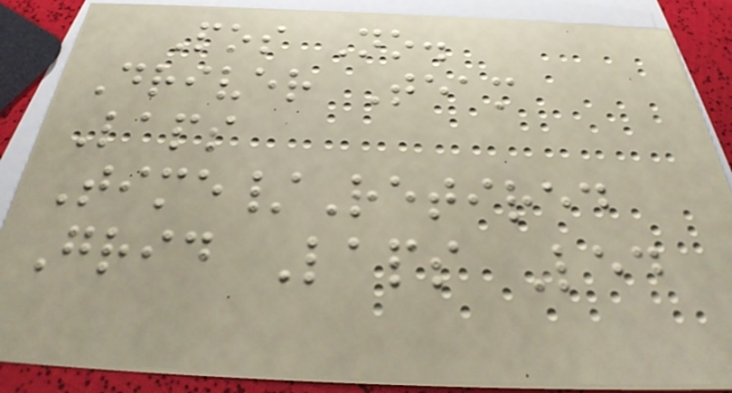Pos No.
Driver Team
Laps
Time/Retired
Grid Laps Led
